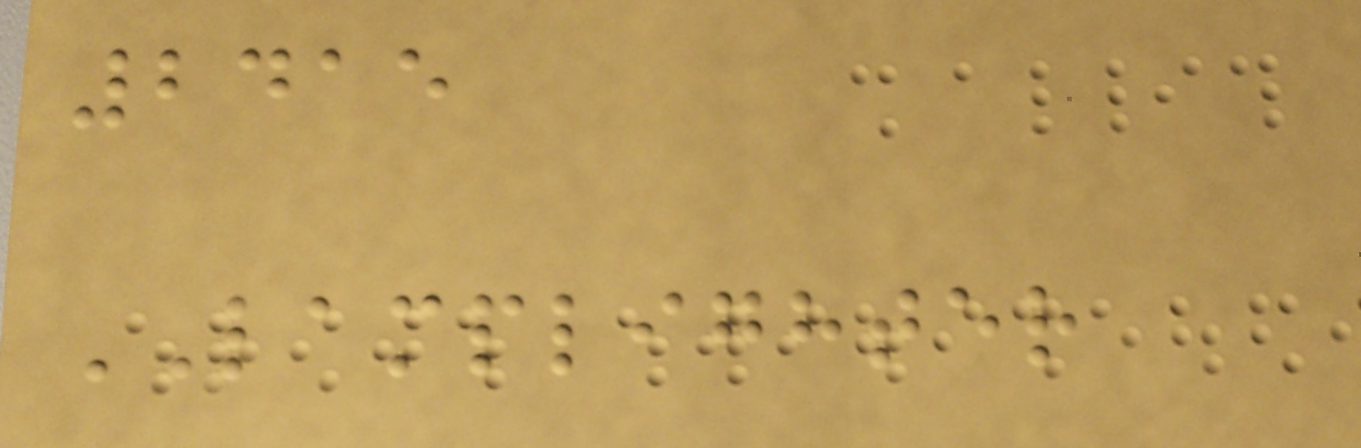2415
LAMPLIGHTER
